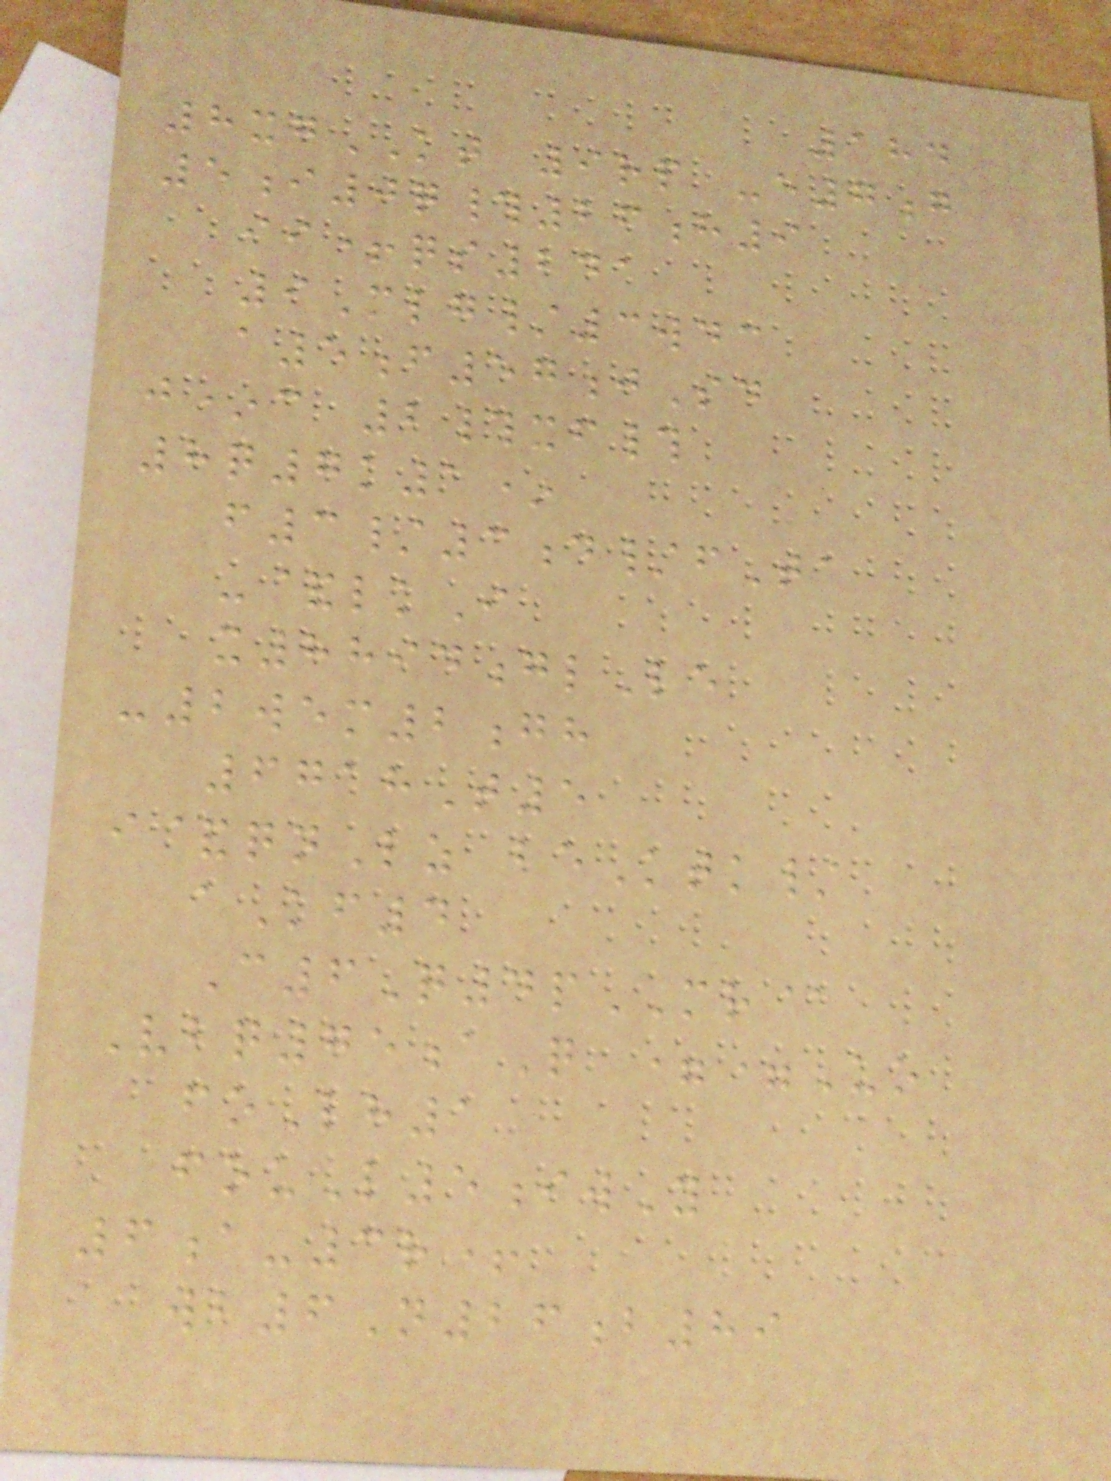184
8xgKT 9rp -e7g
5i0q#26h9
ii+qs241
9Mlg/3wdc
a5f57jSd
j*c 2#xf#
8q7k1*
f3/3d/fTa
-&lkI
x8894glLe
-2wem2gh
6718T5
i&qnLz beKtk/
aKf4
C6Q4pMR@
Vbq75aQ ==Uo
foLh1
fouL5iwY
6a-3r+
wb6N26b89
